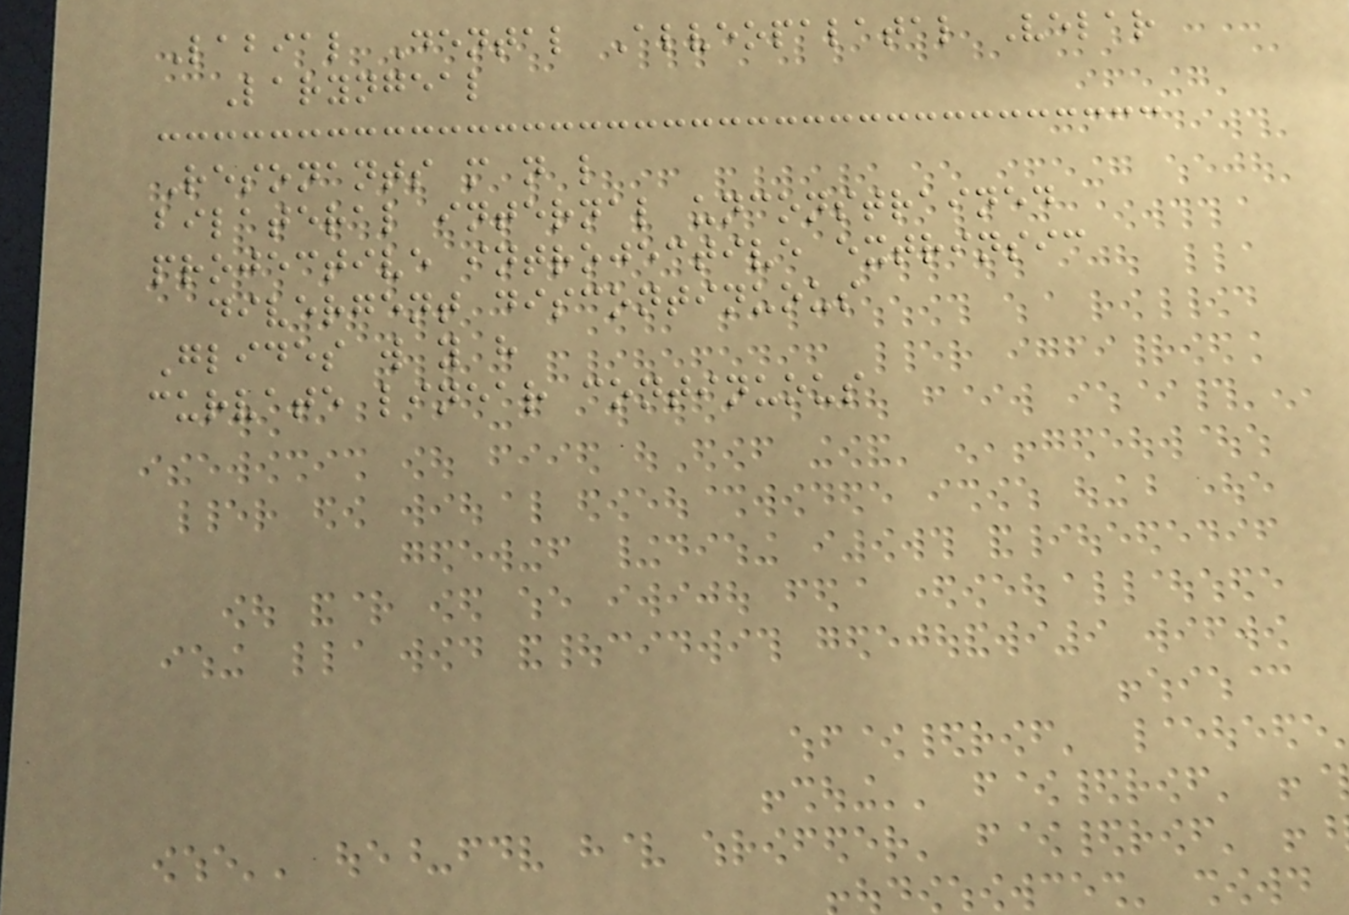Labial Dental Alveopalatal Velar
Laryngeal
Resonants m n l
bilateral internal unconstrained
projective introjective extrinsic
divergent discontinuous
Glides w y h
curvate linear continuous
